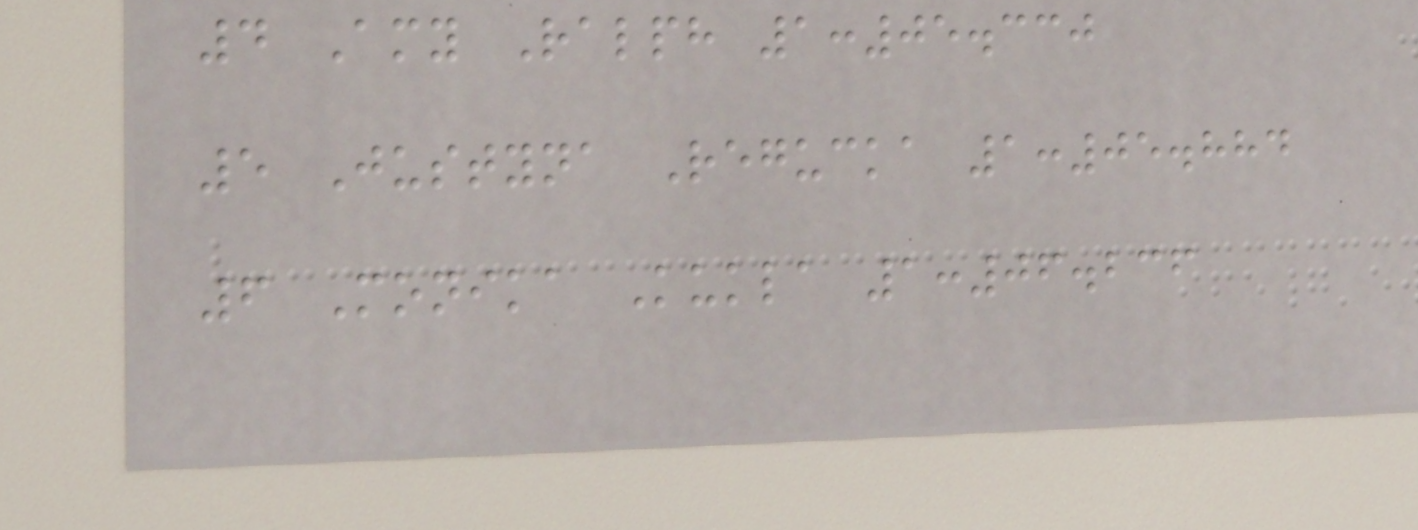4 Amy Ralph 1:05.330
5 Justyna Regucka 1:05.884
6 Monika Kukla 1:06.236
